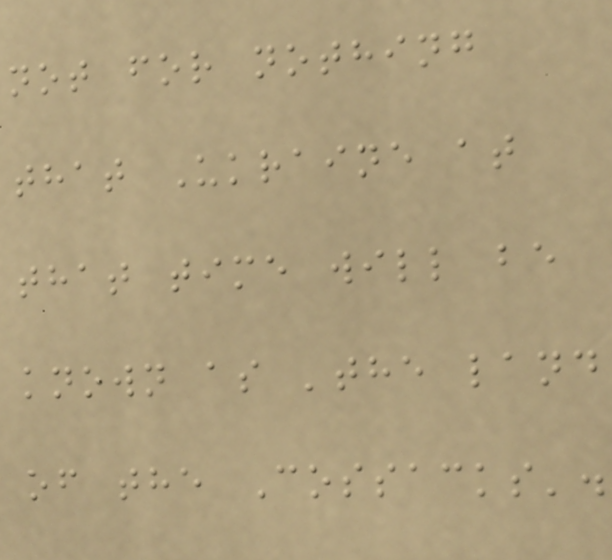not for nothing
that Ukraine at
that time will be
known as 'the land
of the Cossacks'.
